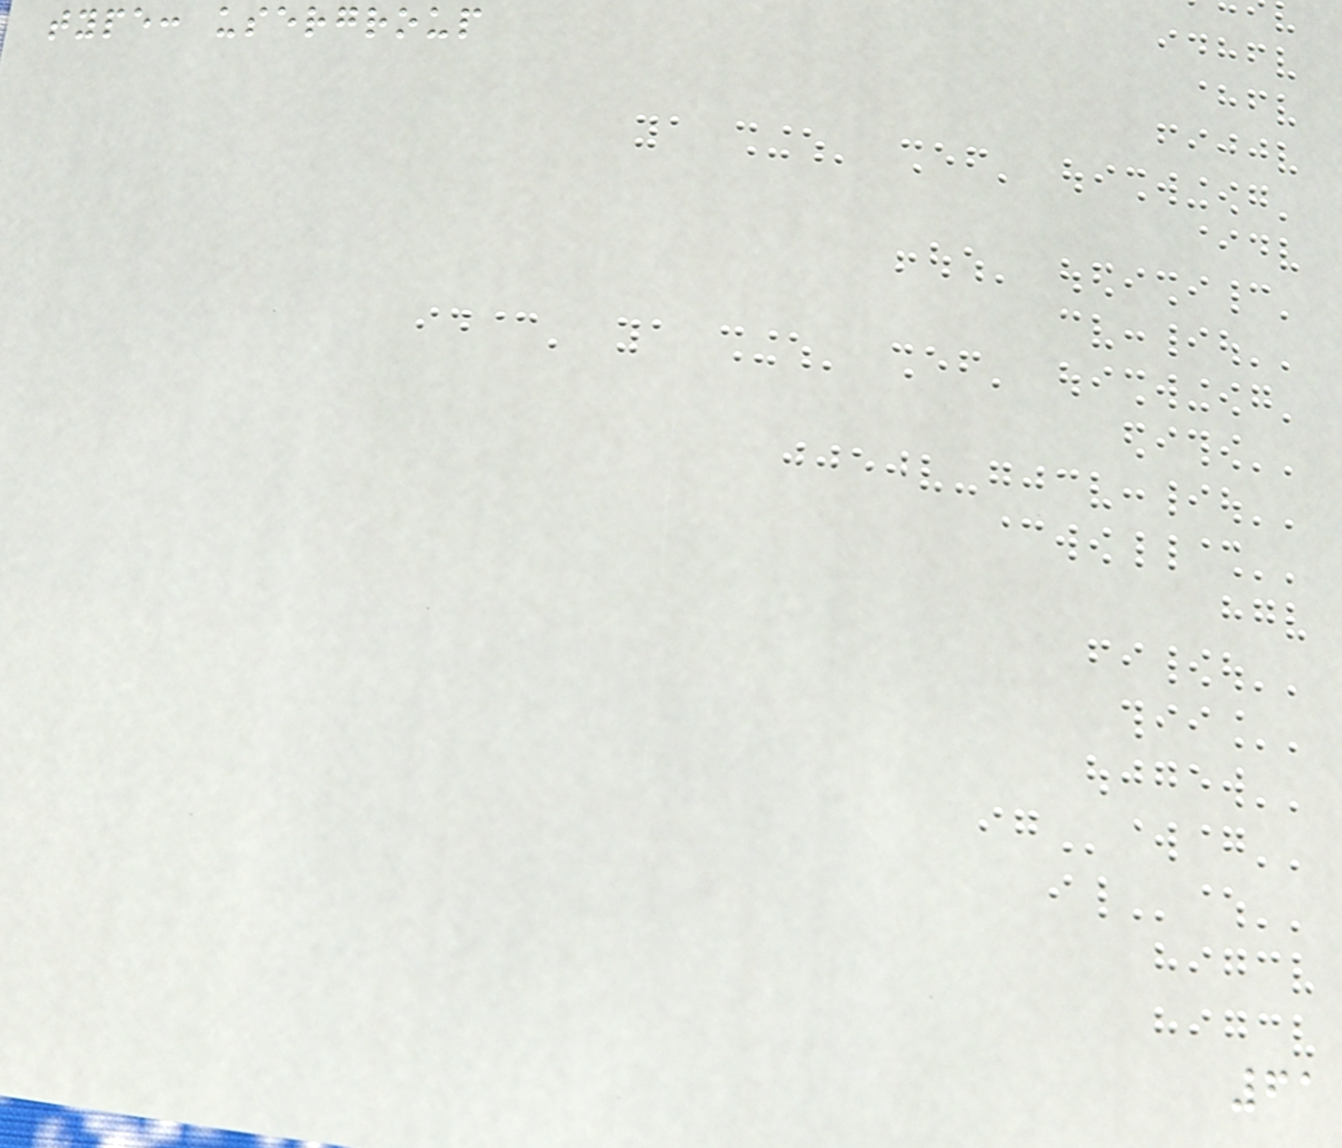type: usergroup
61
